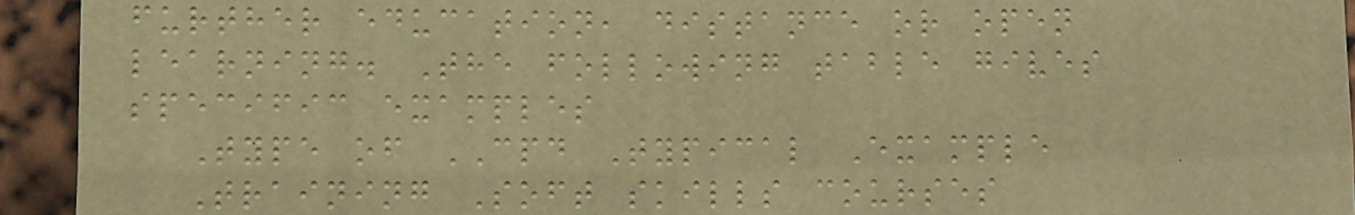further education, distance or open
learning. The following table gives
specific examples
Type of CPD Typical Example
Training Soft skills courses
